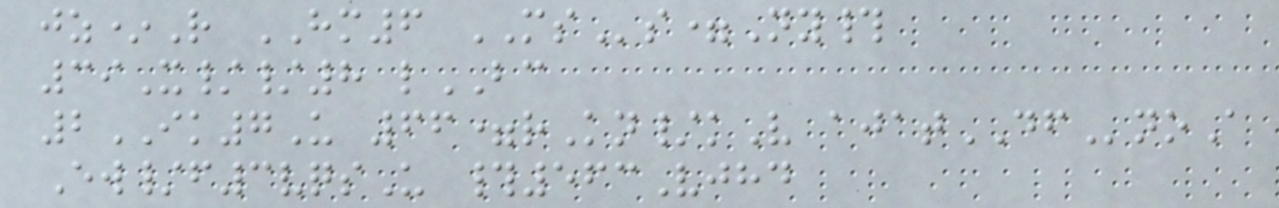jz*R HM6 MSs=Ny#
39X//8 lBC
2IK7U 66=rKn/kV ajatDFnoA
Ew/f3vqsU #563Vjhd
